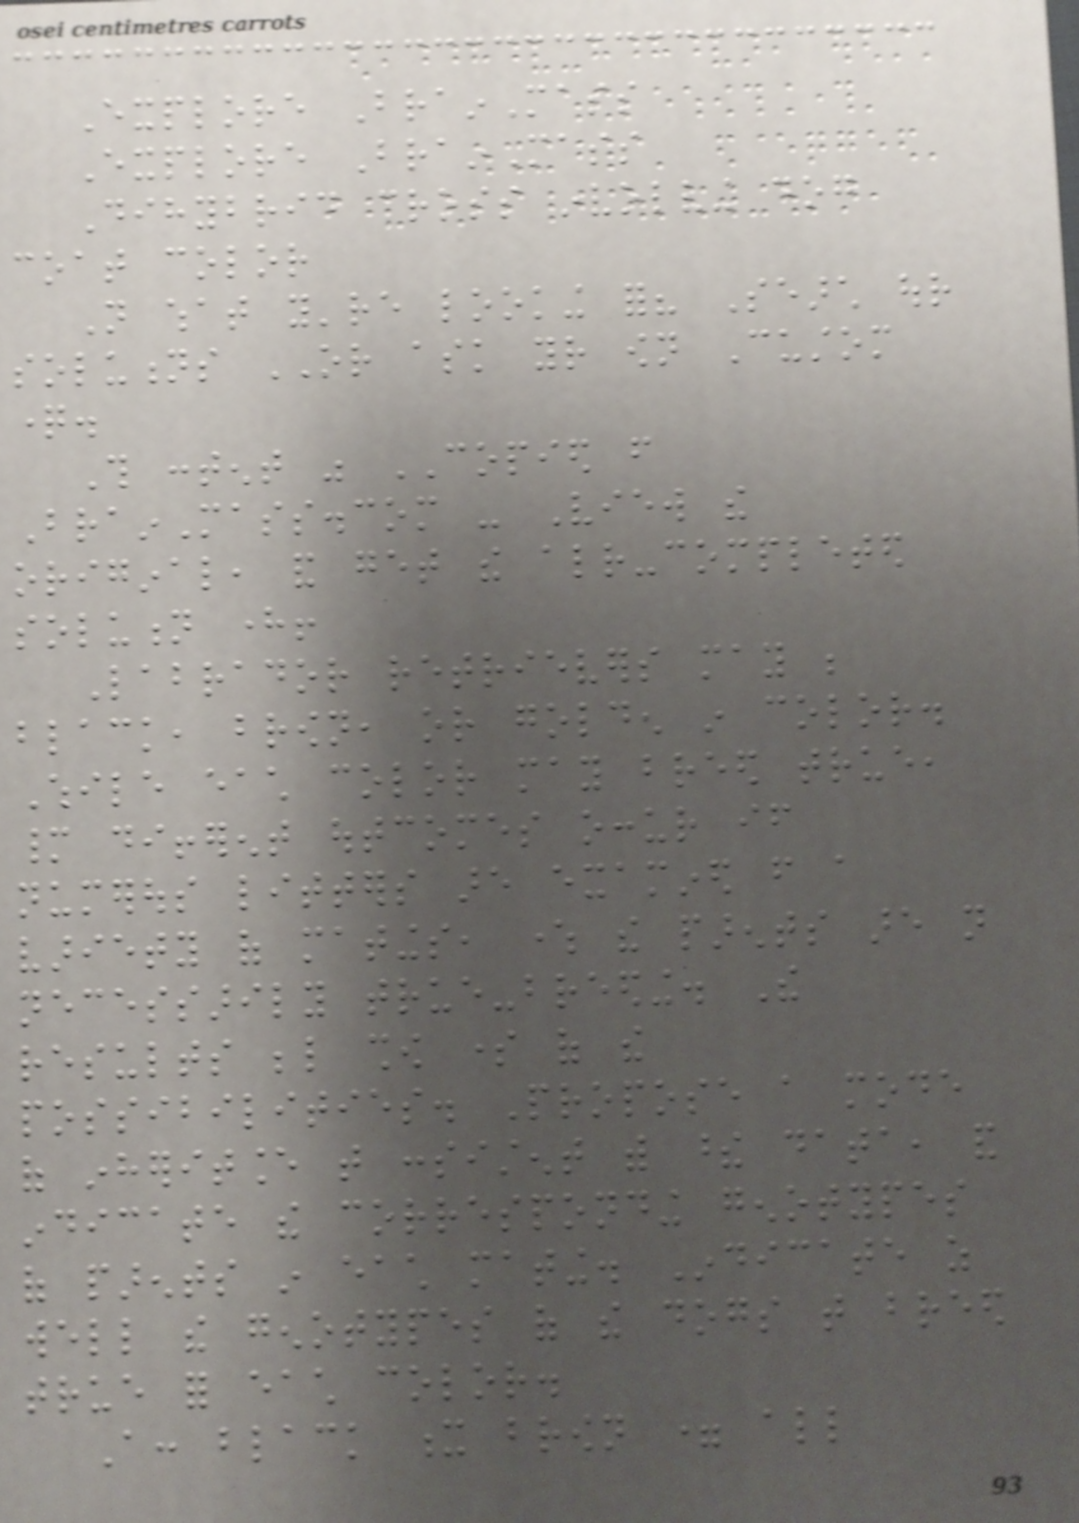Explore BrainMass
Explore BrainMass
Dihybrid cross involving dog
coat color
Not what you're looking for? Search our
solutions OR ask your own Custom
question.
This content was COPIED from
BrainMass.com - View the
original, and get the already-completed
solution here!
Labrador retrievers may be
black, brown, or golden in color.
While each color may breed true,
many different outcomes occur if
numerous litters are examined from a
variety of matings, where the parents are not
necessarily true-breeding. The
results below show some of the
possibilities. Propose a mode
of inheritance that consistent with these data, and
indicate the corresponding genotypes
of parents in each mating. Indicate as
well the genotypes of the dogs that breed
true for each color.
A: black x brown = all
